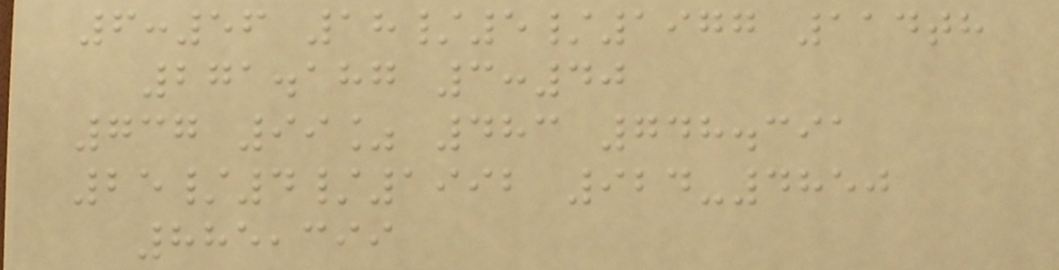6:56 18/5/1977 114th
271.187 3:40
737 99% 483 748.391
25/4/1992 924-4850
885,399
